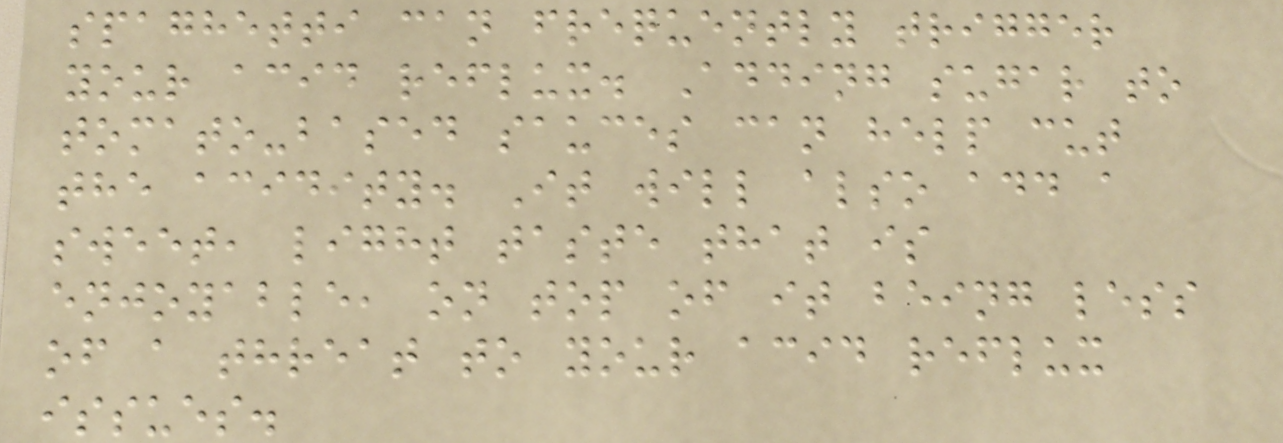spaghetti can frequently trigger
your acid reflux. Adding sugar to
tomato-based sauces can help cut
the acidity. It will also add a
sweet, light taste that is
enjoyable, on top of it being less
of a threat to your acid reflux
issues.
